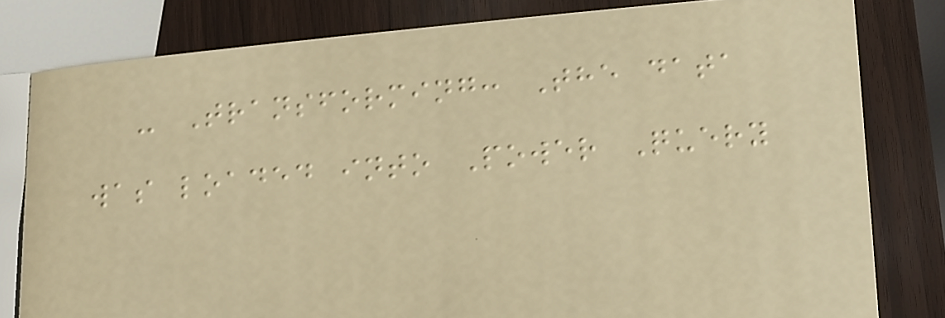- Transforming: The data
was loaded into Power Query
